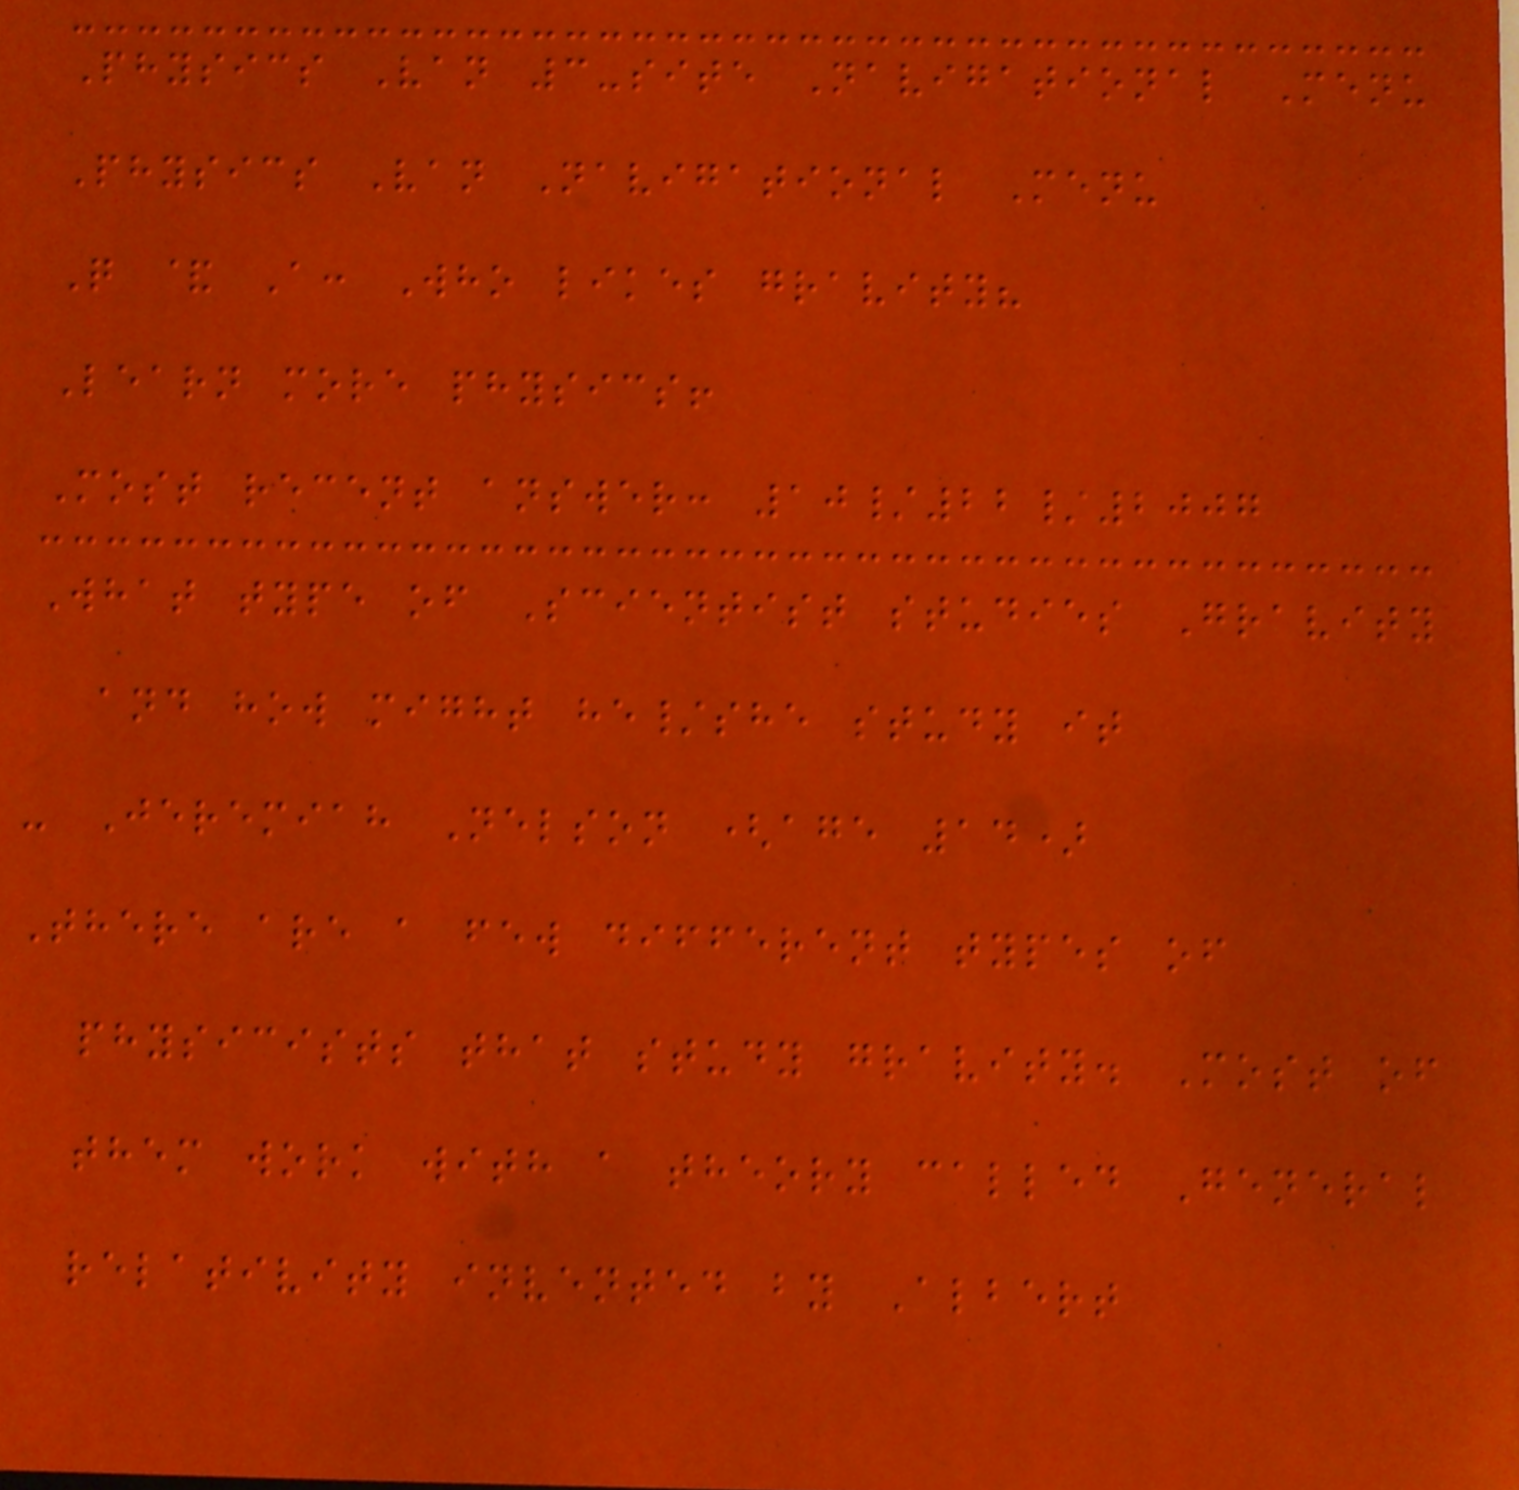Physics Van 3-site Navigational Menu
Physics Van Navigational Menu
Q & A: Who likes gravity?
Learn more physics!
Most recent answer: 10/22/2007
What type of Scientist studies Gravity
and how might he/she study it
- Jeremiah Nelson (age 14)
There are a few different types of
physicists that study gravity. Most of
them work with a theory called General
relativity invented by Albert
